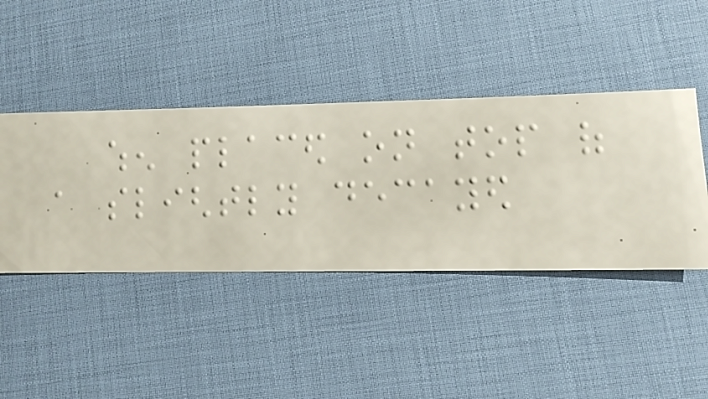when placed on top of
a slightly decayed
